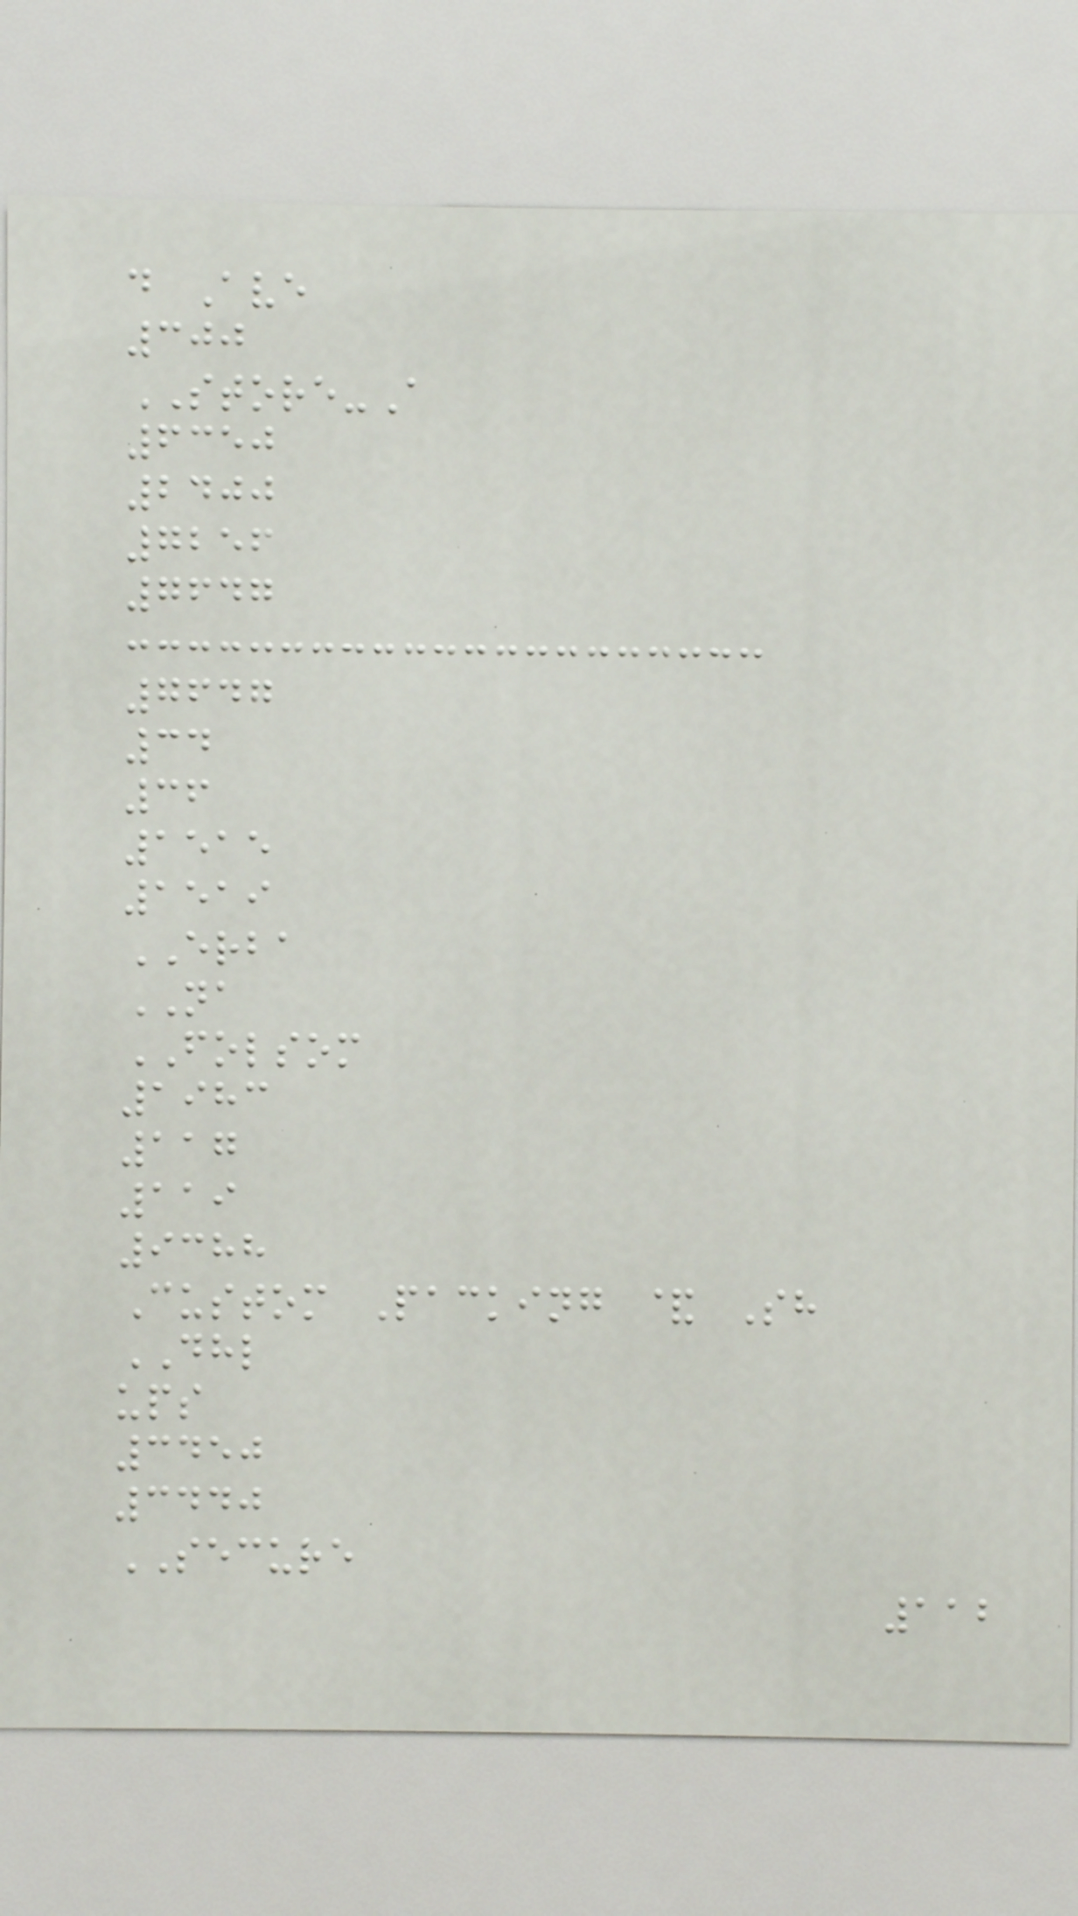d Ave
300
STORE-A
6350
2400
7256
7647
7647
34
36
1515
1519
ERBA
NA
FOLSOM
1983
117
119
9388
Custom Packing & Sh
DHL
ups
3450
3440
SECURE
112
